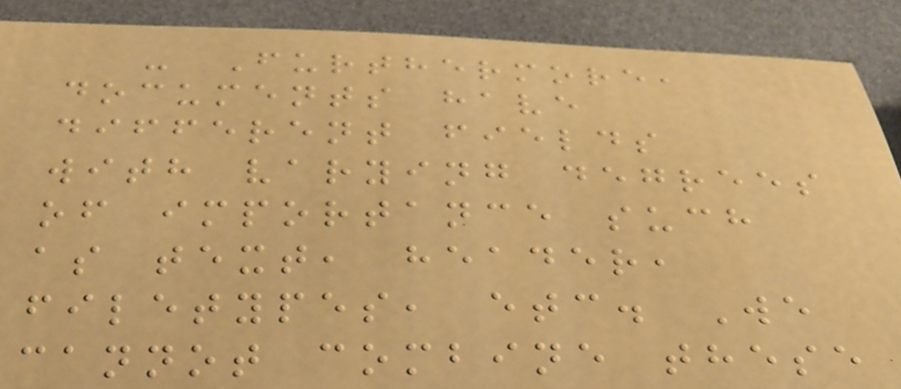- Furthermore,
documents have
different fields
with varying degrees
of importance such
as text, header,
filetypes, etc. We
cannot combine these
